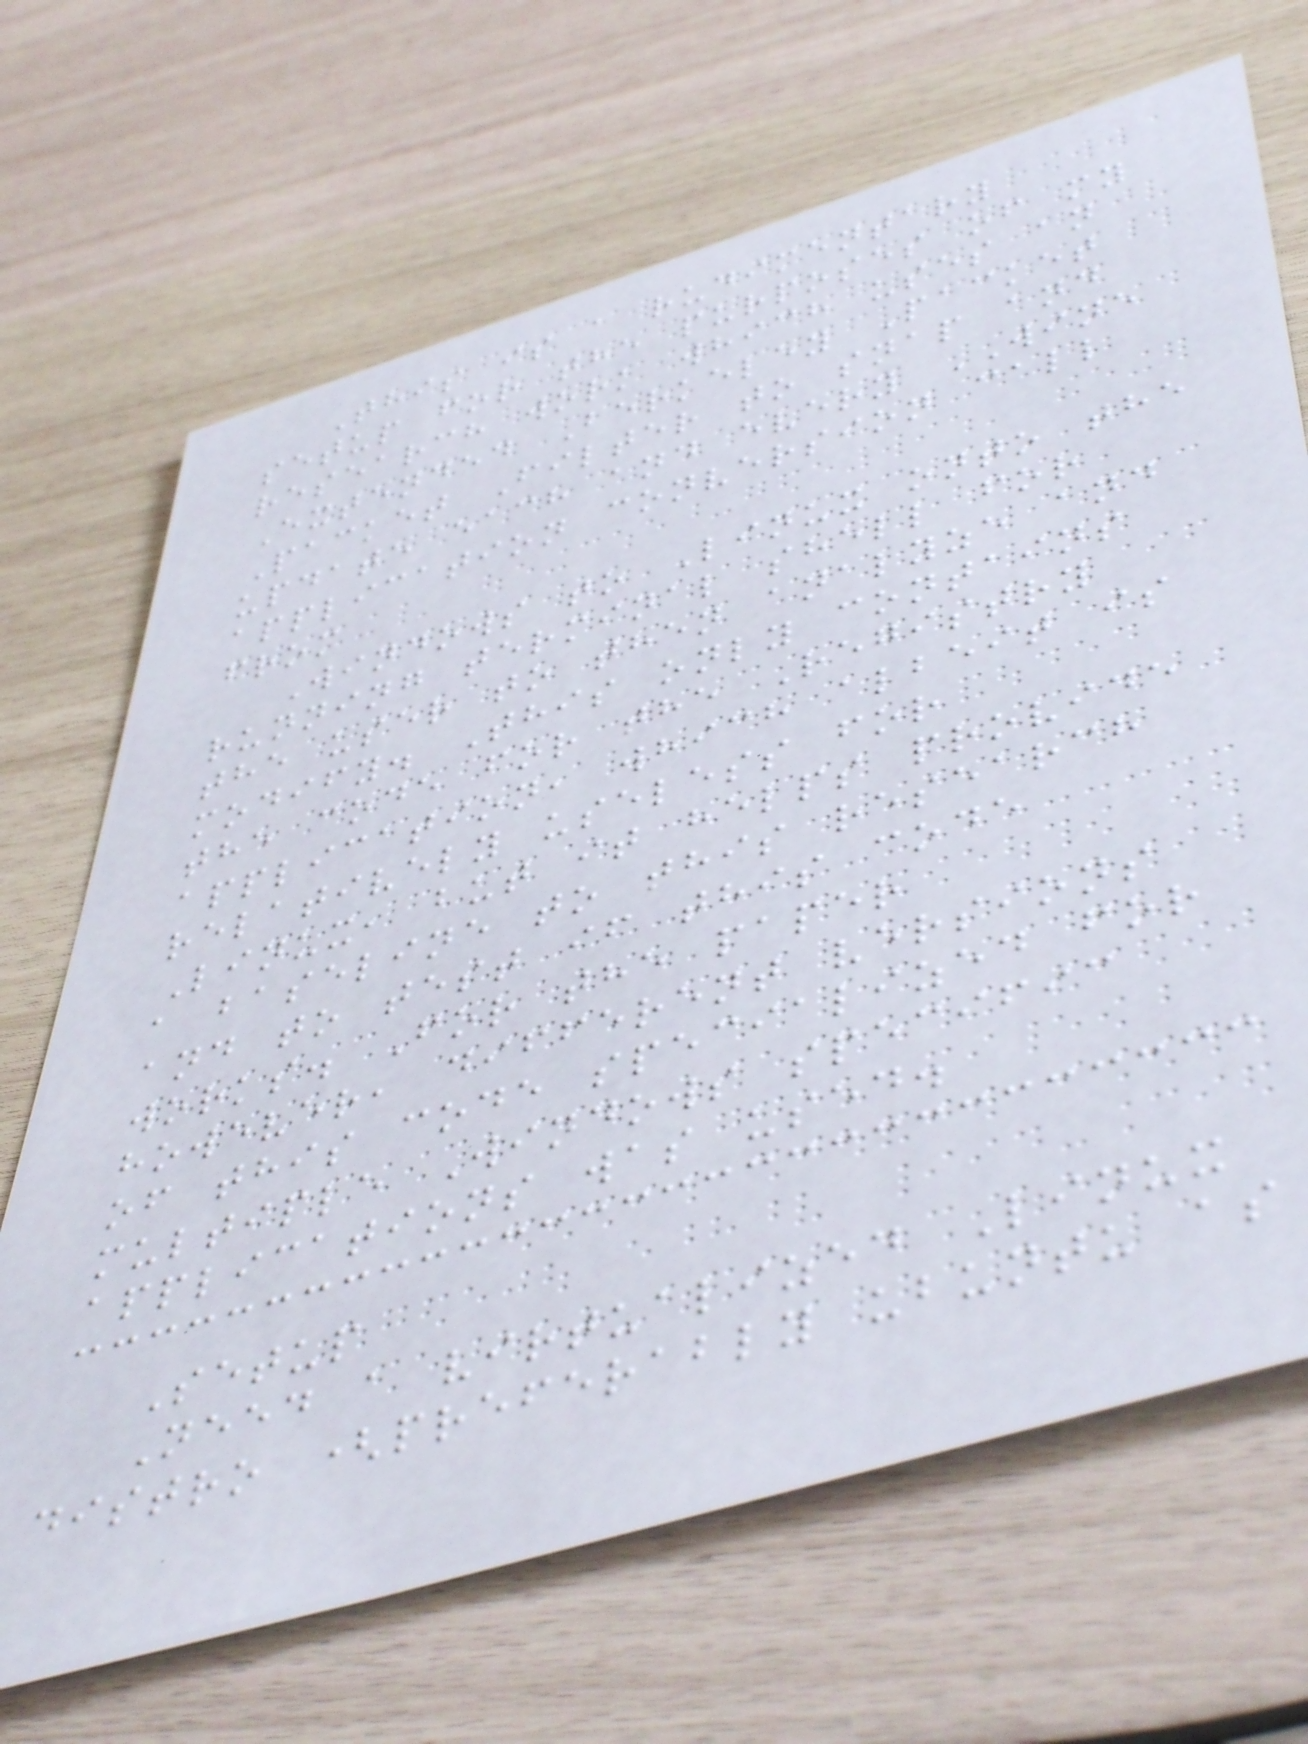This is a rudimentary
setup for the purposes of my
research work which uses an
Extended Berkeley Packet
Packet Filter to snap and
update each and every WINE
application conversion call
from
Windows to Linux onto the
running terminal shell for
the user to then analyze and
modify. This only contains
the code for the Registry
application, which albeit is
relatively useless for
Linux, but it helps provide
a baseline to this research
and to test if this code
works. For the paper
however, different versions
of this code specialized for
multiple Windows specific
applications was used.
Setup
Need a virtualized Linux
distro (preferably ubuntu as
